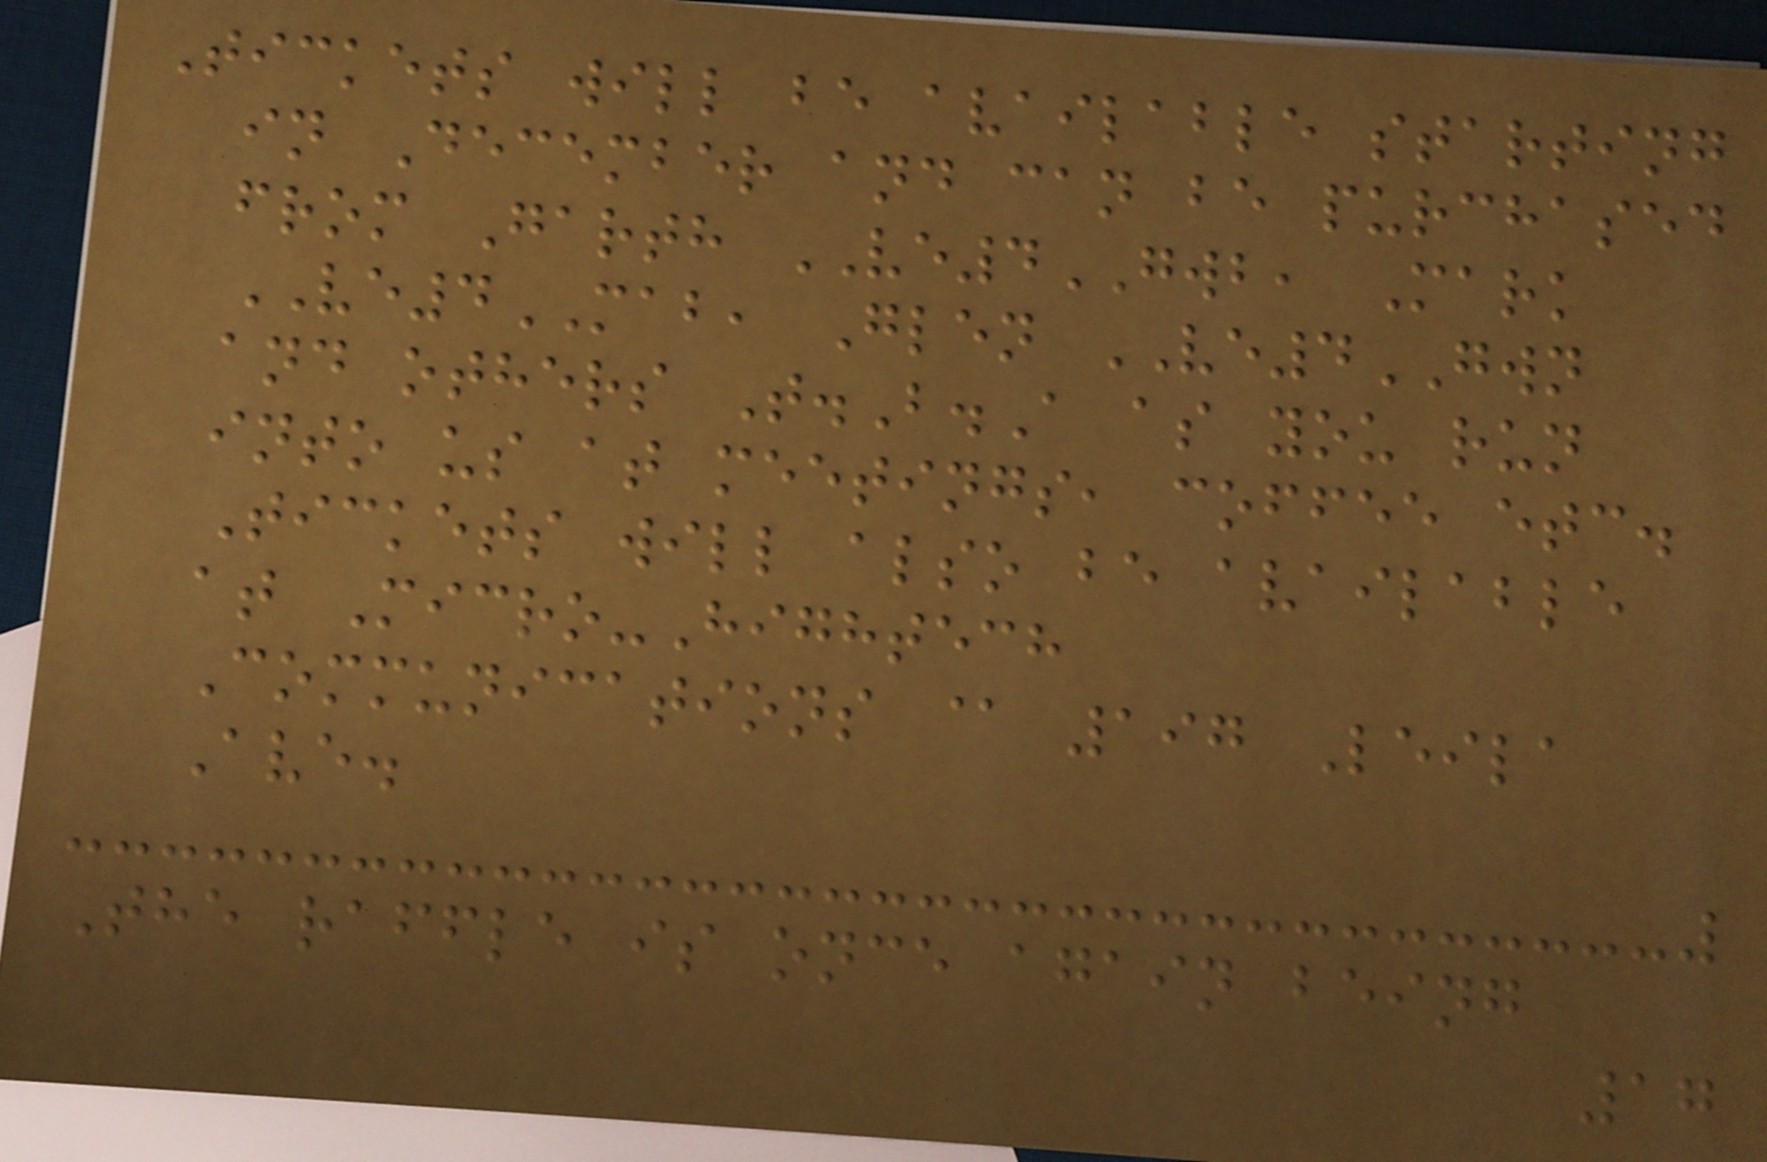Tickets will be available starting
in December and can be purchased
from Garth VE4GWB, Mark
VE4MAB, Glen VE4GWN
and others T.B.A as you run
into us at meetings, coffee etc.
Tickets will also be available
at Micro-Hightech
Communications @ 197 Leila
Ave.
The raffle is once again being
17
